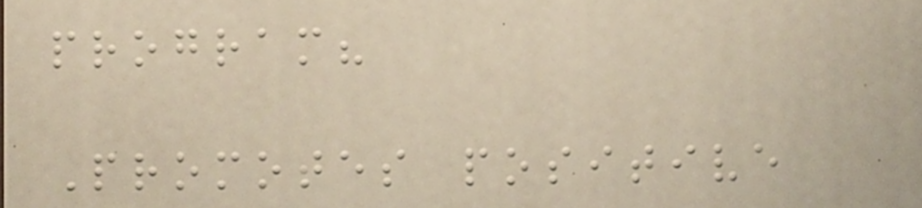program?
Promotes positive
